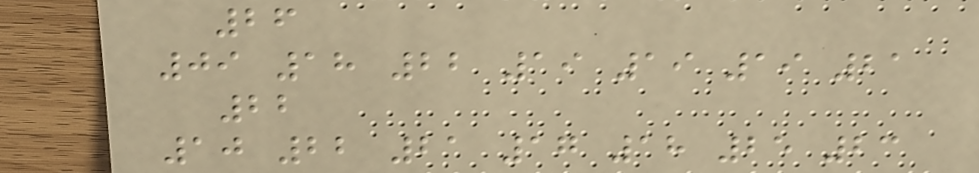26
09 18 22 19 19 19 21
22
10 22 21 17 18 25 23
